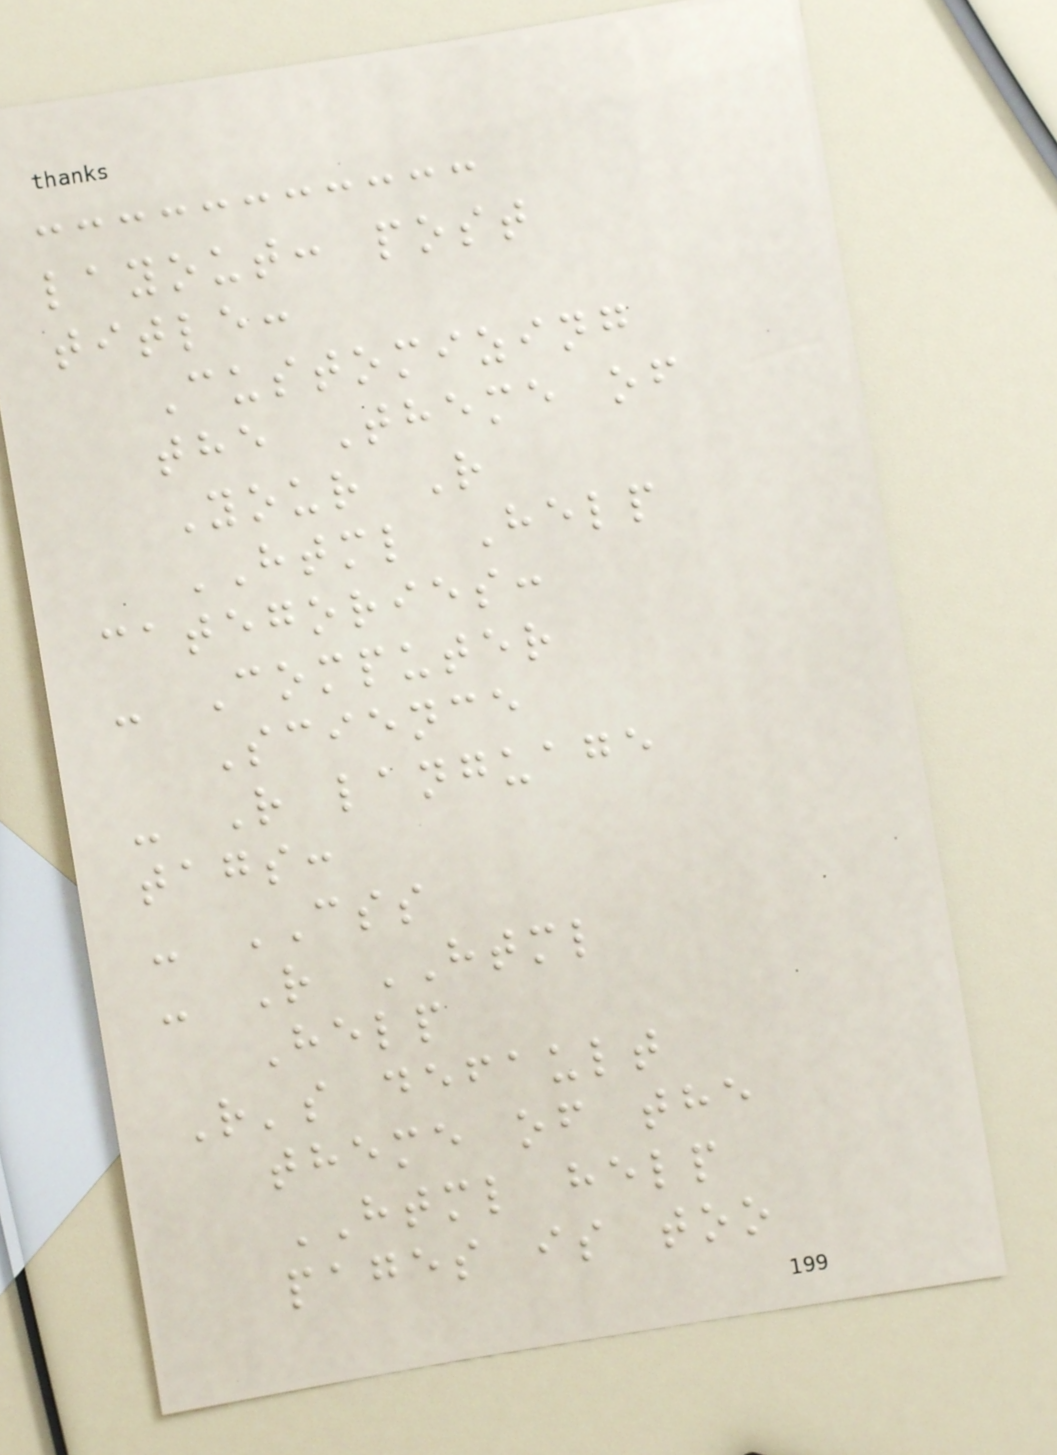layout: post
title:
Customizing
the Theme of
Your R
HTML Help
categories:
- Computer
Science
- R language
tags:
- CSS
- R HTML
Help
R's default
theme of the
HTML help
pages is too
